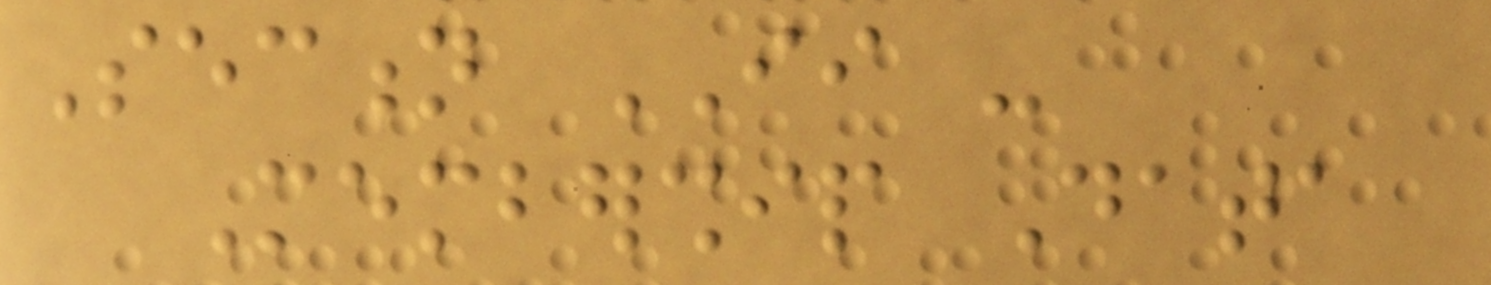Section II -
Membership Data
